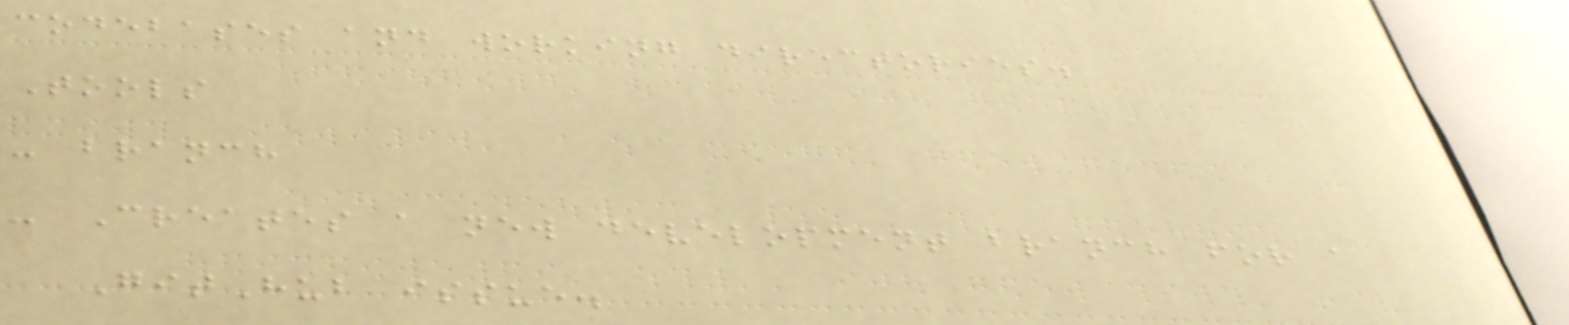codebases and working directories.
Tools
- branch
- Creates a new development branch for a
GitHub issue.
